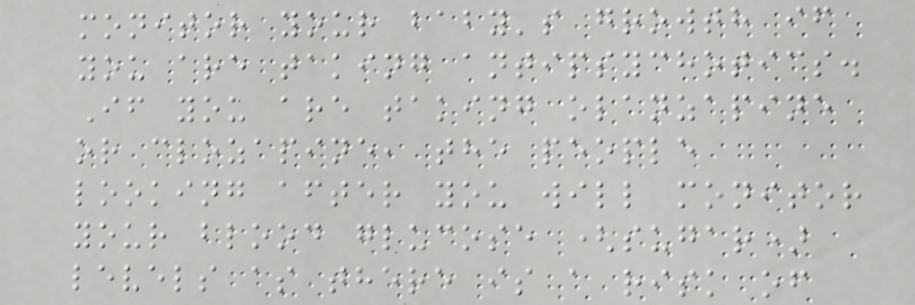monitor your baby's growth if
you are taking antipsychotics.
If you are taking olanzapine
or clozapine, the people
looking after you will monitor
your blood glucose (sugar)
levels as there is a risk of
